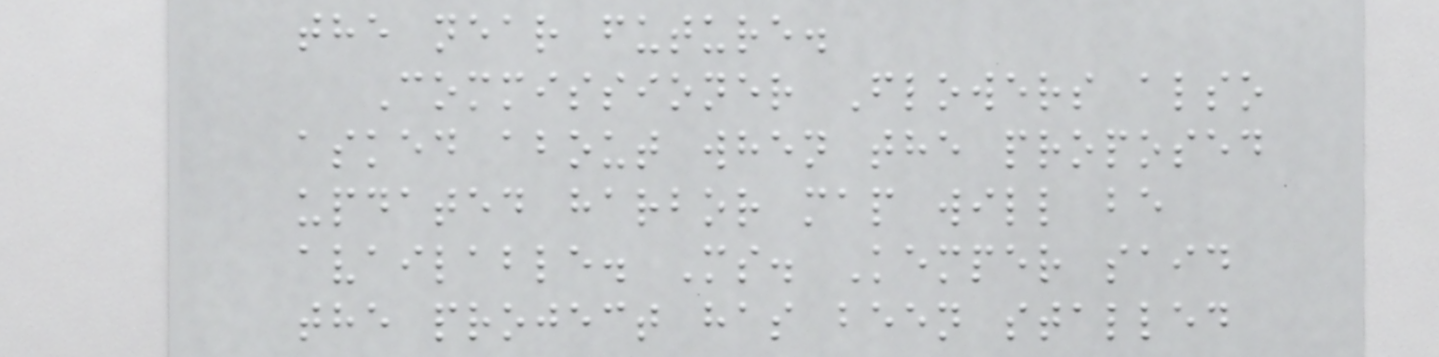the near future.
Commissioner Flowers also
asked about when the proposed
updated harbor map will be
available. Ms. Kemper said
the project has been stalled
